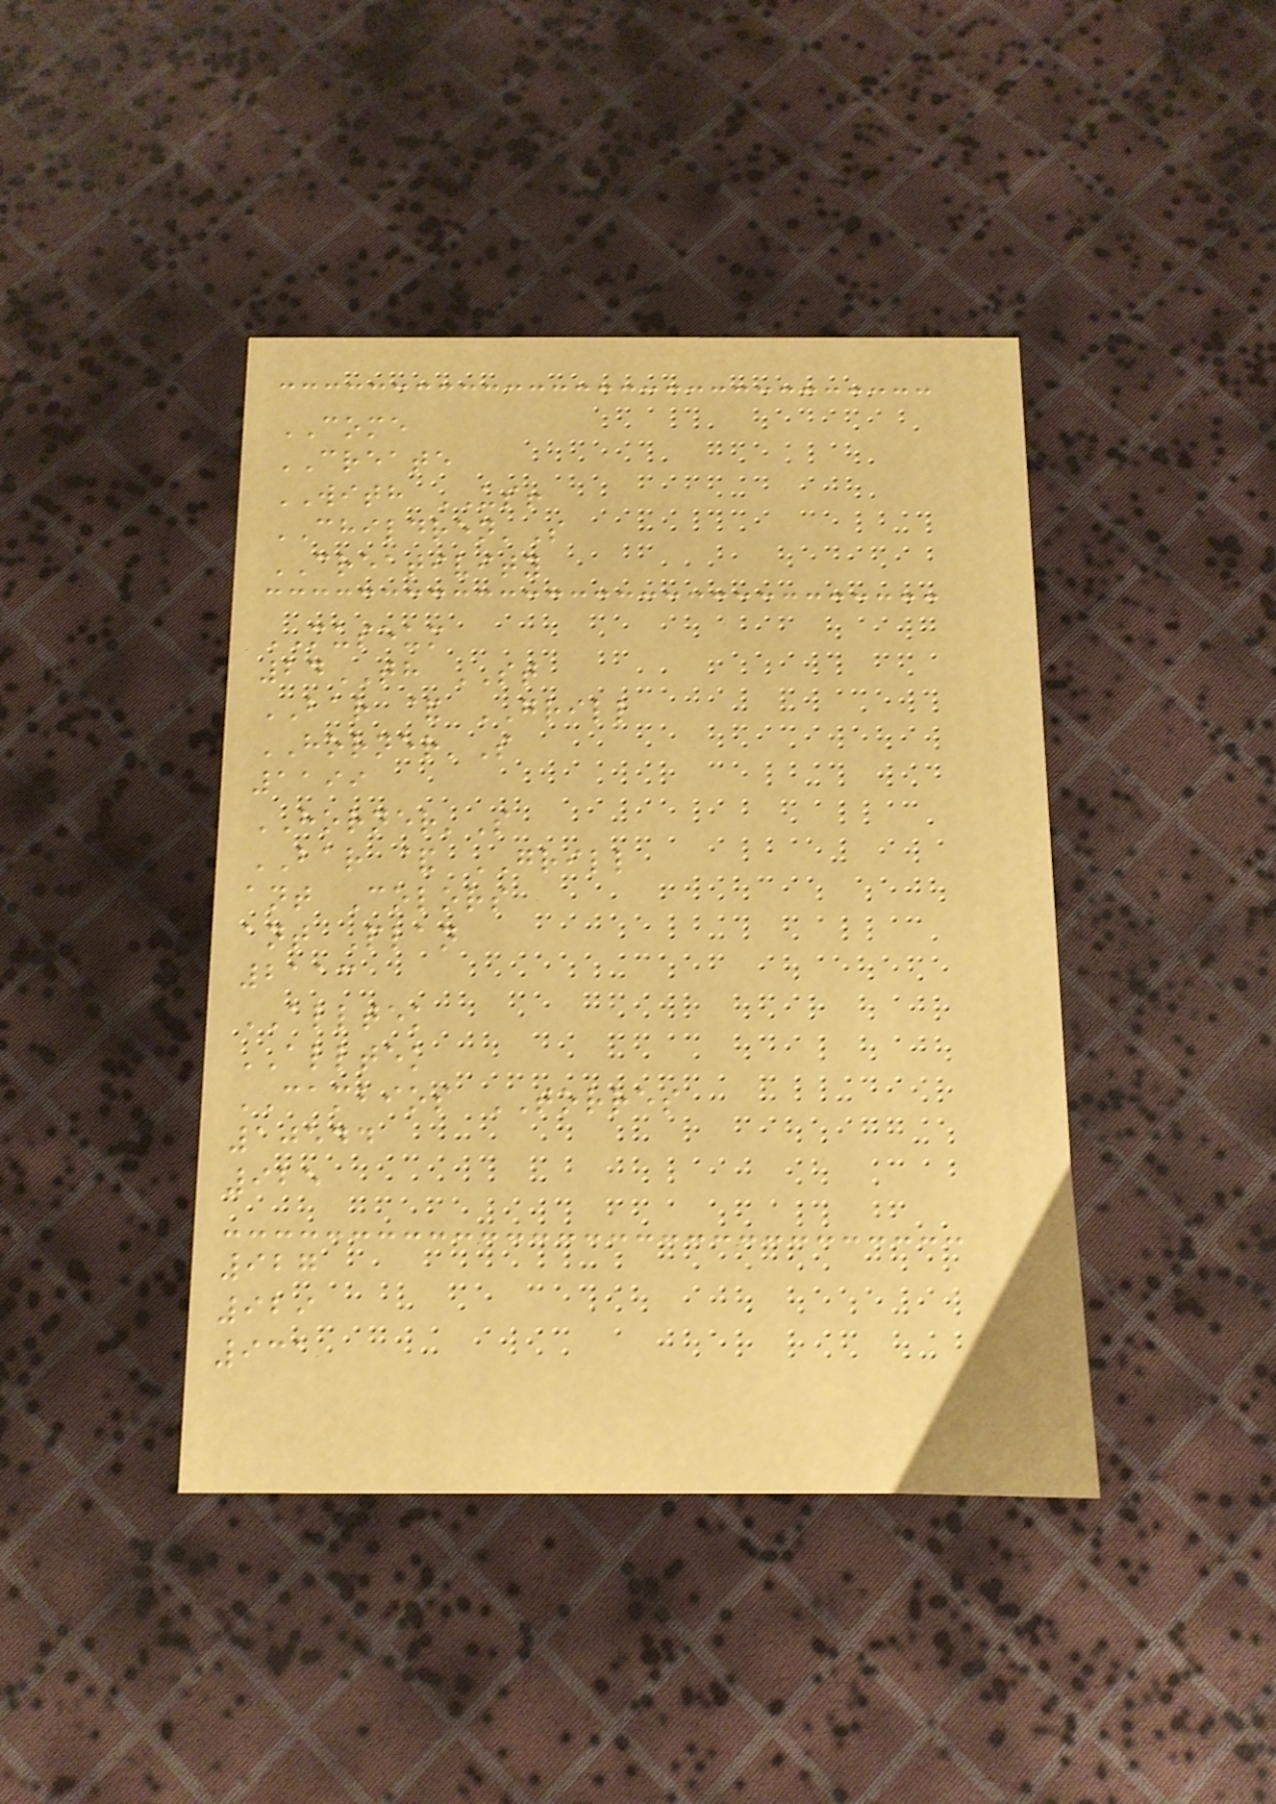COME
CREATE
WITH US!
CHILDREN'S
CREATIVITY
MUSEUM
24TH ST
BAR & GRILL
HORNER'S
1199
HORNER'S
BAR & GRILL
ant Colors
ant Plan
2113
ALLTEK
ALLTEK
CAMBIOS TORRES
10544
925
927
929
931
